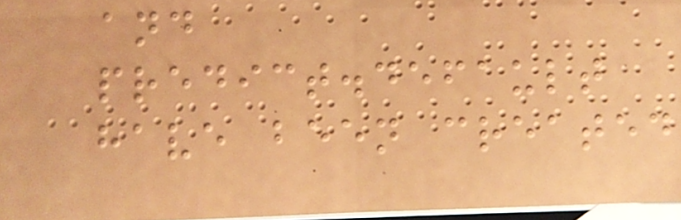and
predict.default
have been created
